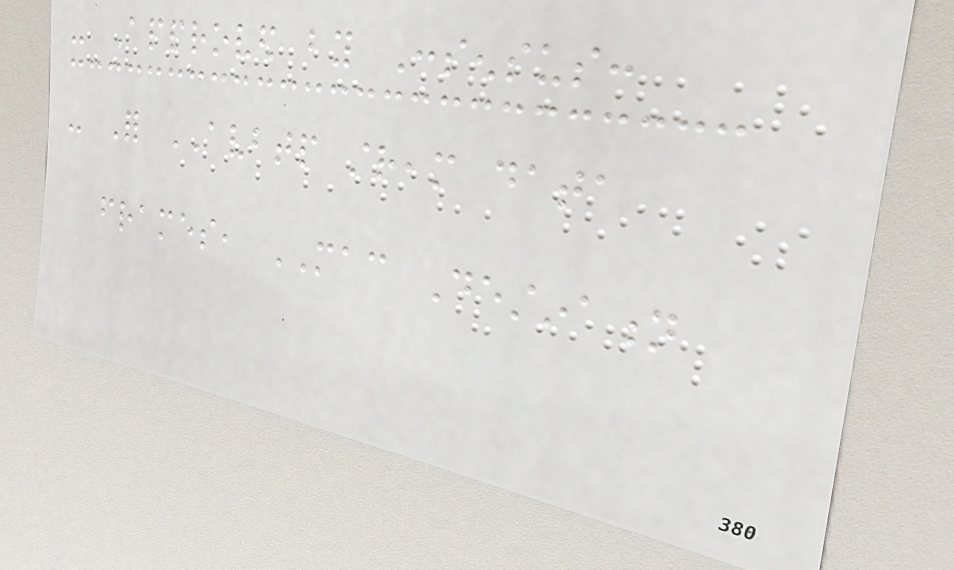- Approved by Consensus:
- For AVBTP stream data
frames, MAC Destination
